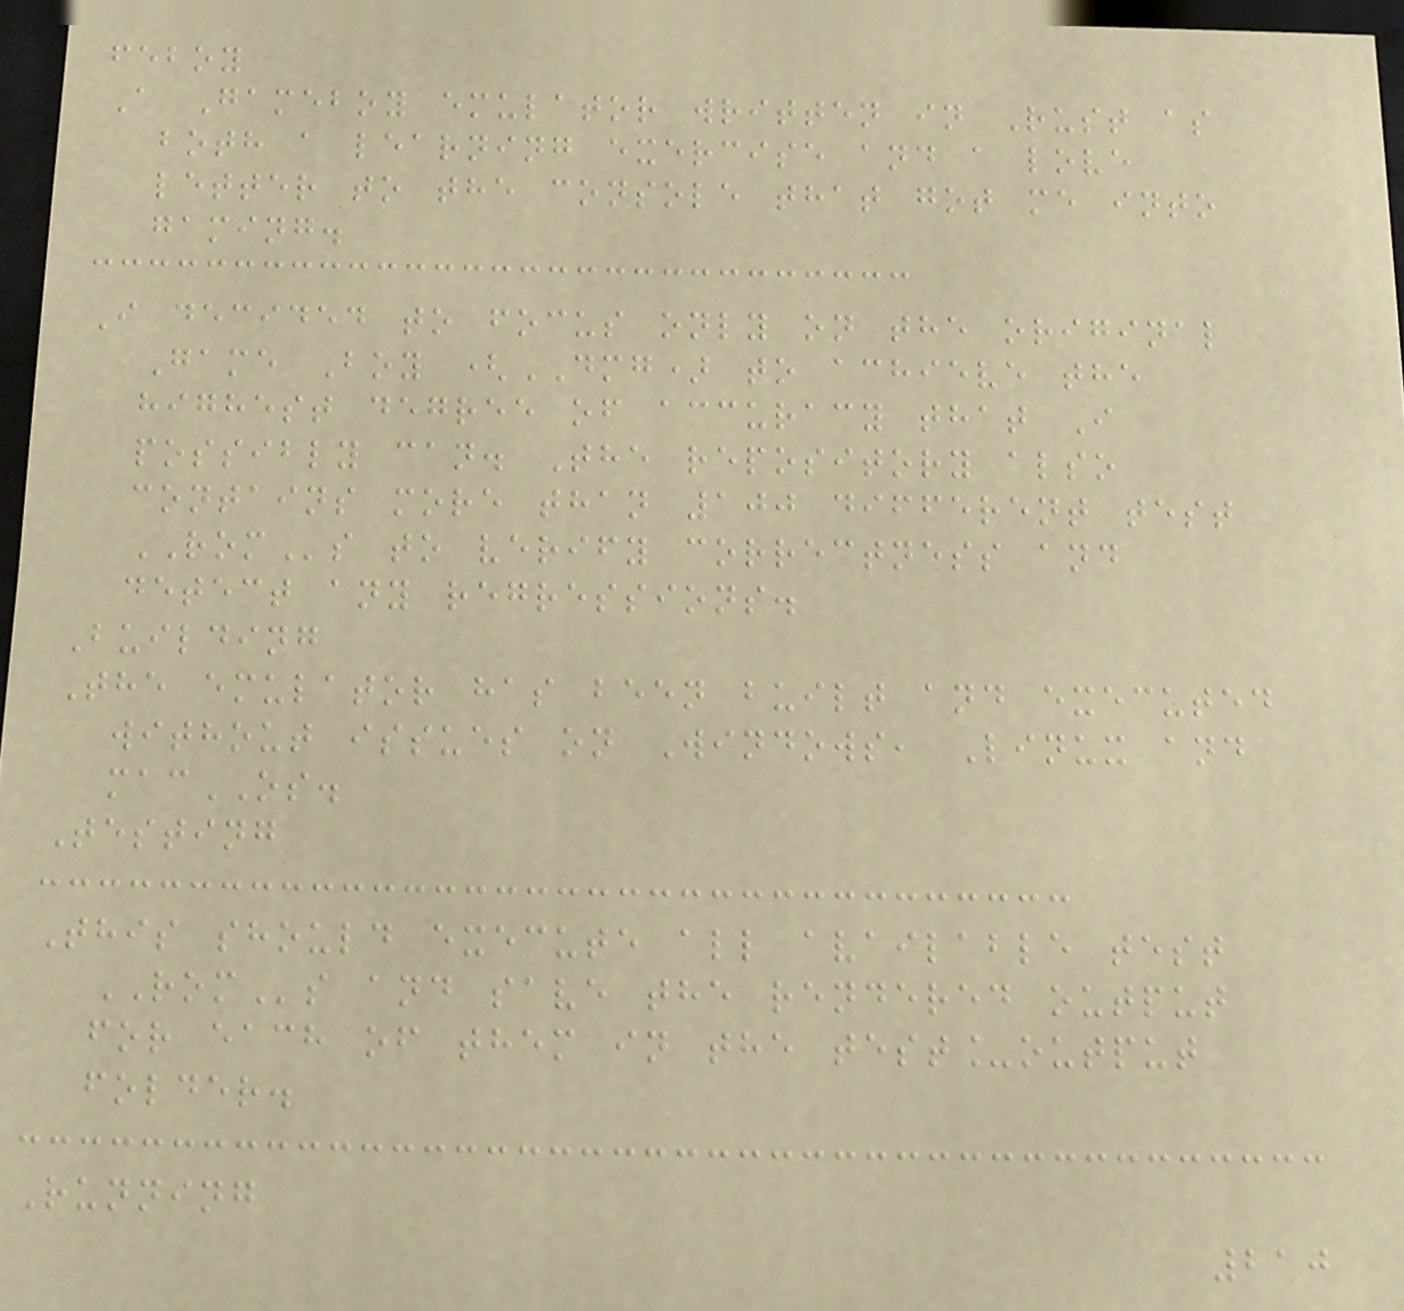feboy
A Gameboy emulator written in Rust as
both a learning exercise and a love
letter to the console that got me into
gaming.
I decided to focus only on the original
Game Boy (DMG) to achieve the
highest degree of accuracy that I
possibly can. The repository also
contains more than 100 different test
ROMs to verify correctness and
detect any regressions.
Building
The emulator has been built and executed
without issues on Windows, Linux and
macOS.
Testing
This should execute all available test
ROMs and save the rendered output
for each of them in the test_output
folder.
Running
210
